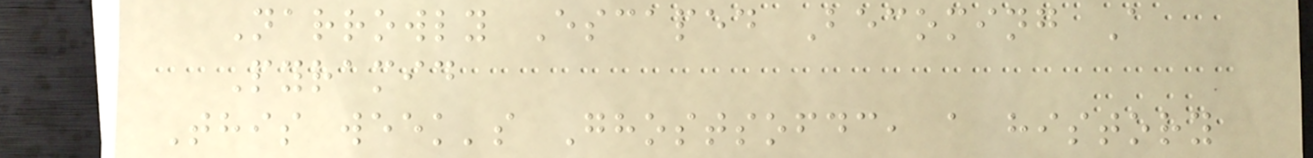Narrowly Escaped Becoming A
Pyramid
This week's Ghostsofdc, a history
